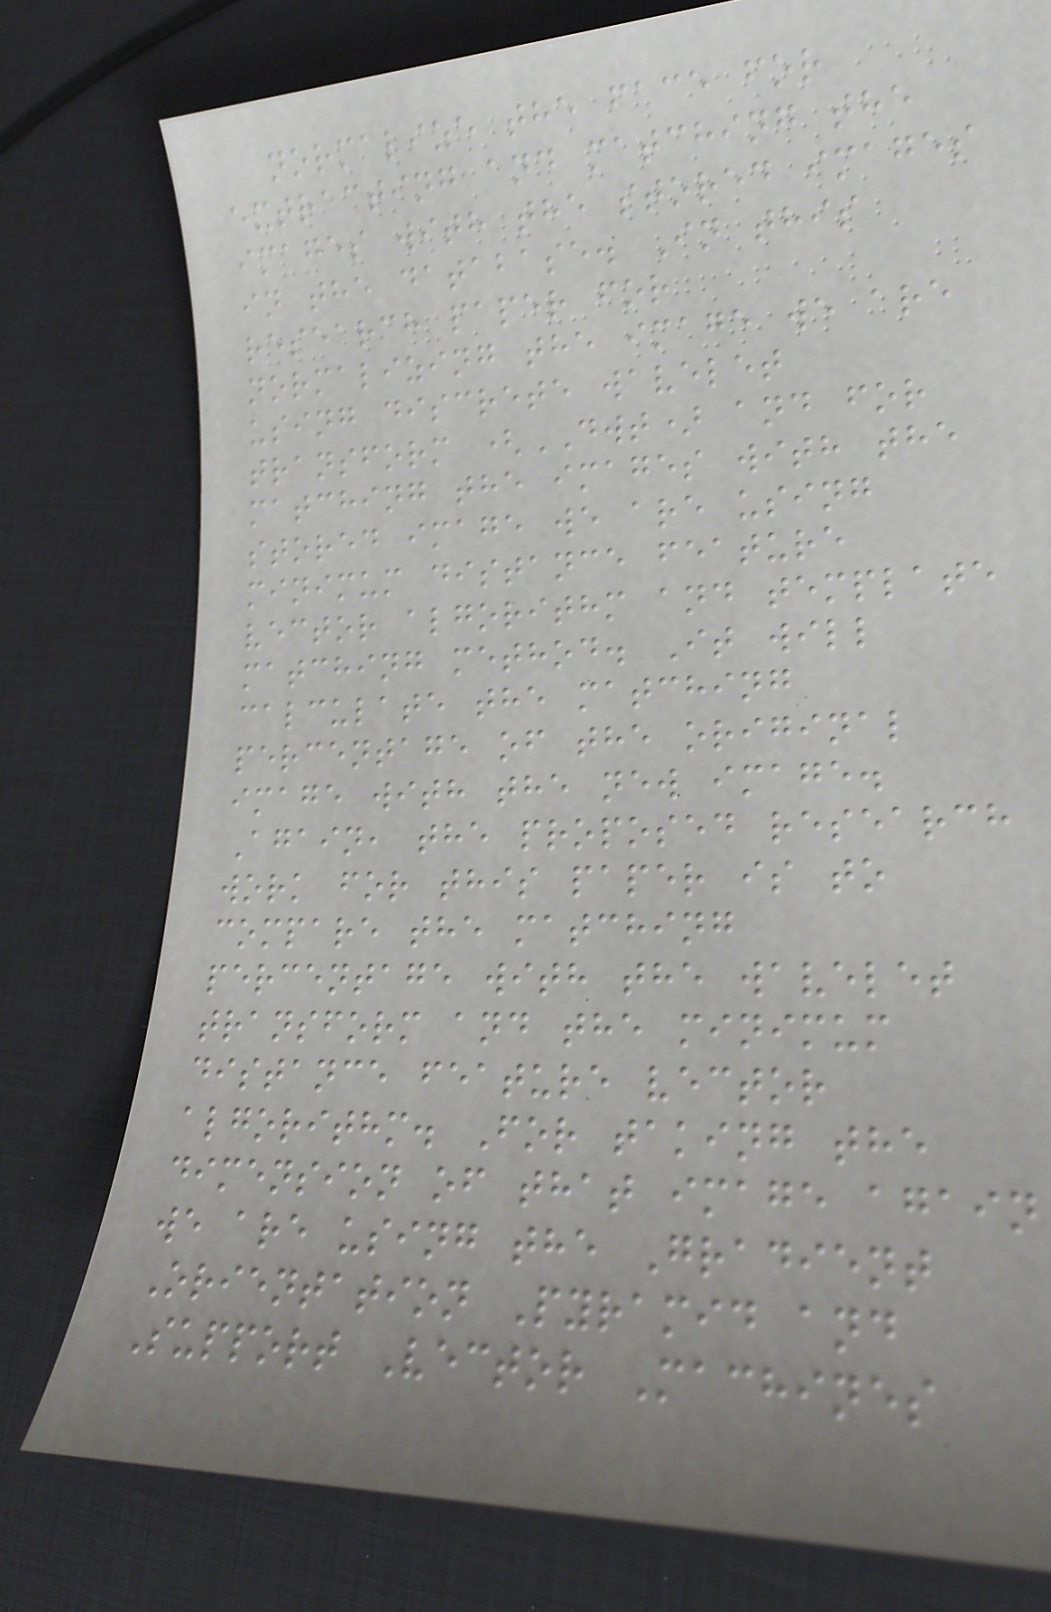normalize the face for
extracting and matching the
images with the stored images
in the database. In this
research paper for
normalizing the image we are
using discrete wavelet
transform (DWT) and for
matching the images with the
stored image we are using
minimum distance feature
vector algorithm and template
matching method. It will
calculate the matching
percentage of the original
image with the new image.
Again, the proposed research
work for this paper is to
compare the matching
percentage with the wavelet
transform and the minimum
distance feature vector
algorithm. For taking the
dimension of that image again
we are using the Gradient
Orientation Pyramid and
Support Vector Machines
